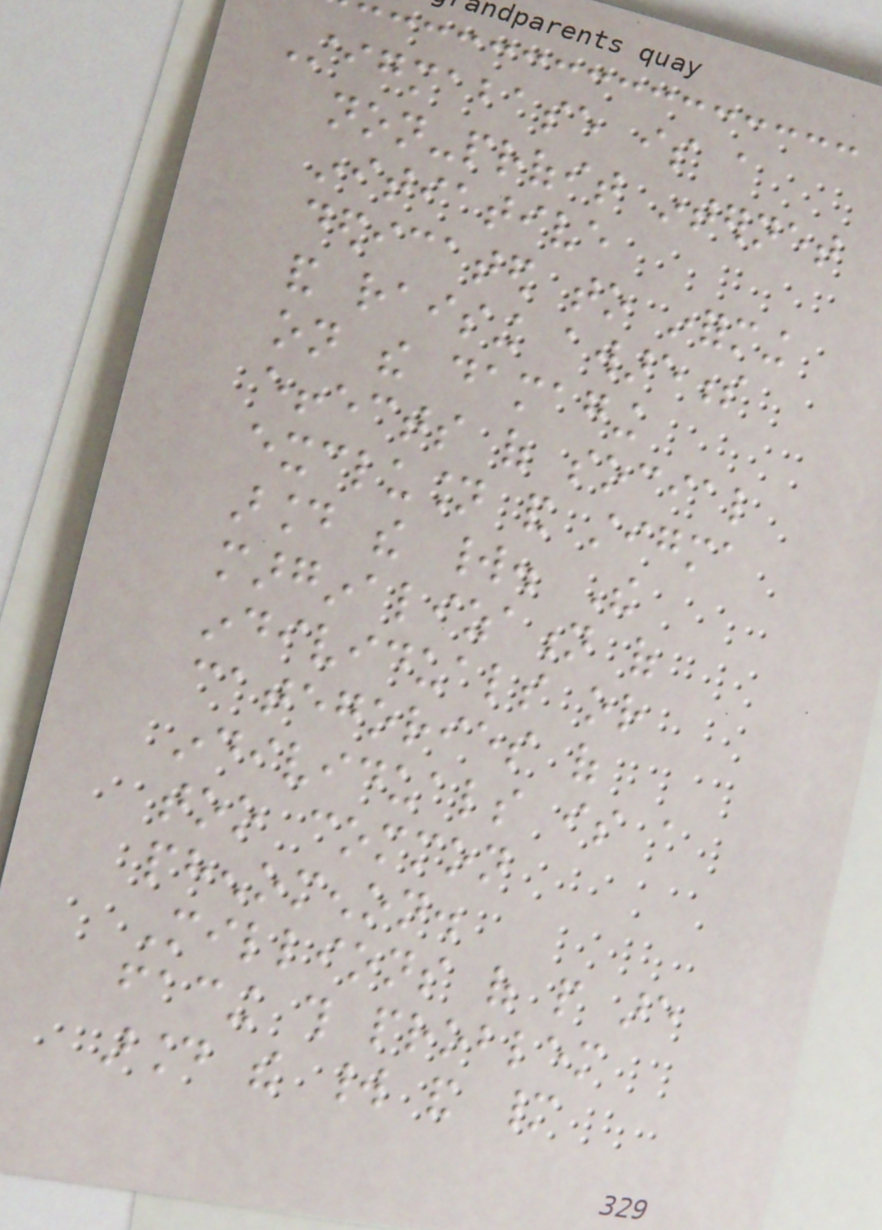Stigmabase is a
non-profit internet
initiative
dedicated to informing
and raising awareness
on the damaging
effects of social
exclusion and stigma
around the world. The
marginalization of
individuals or
categories of
individuals is a
too common
phenomenon.
Millions of people are
facing this problem
around the world and many
